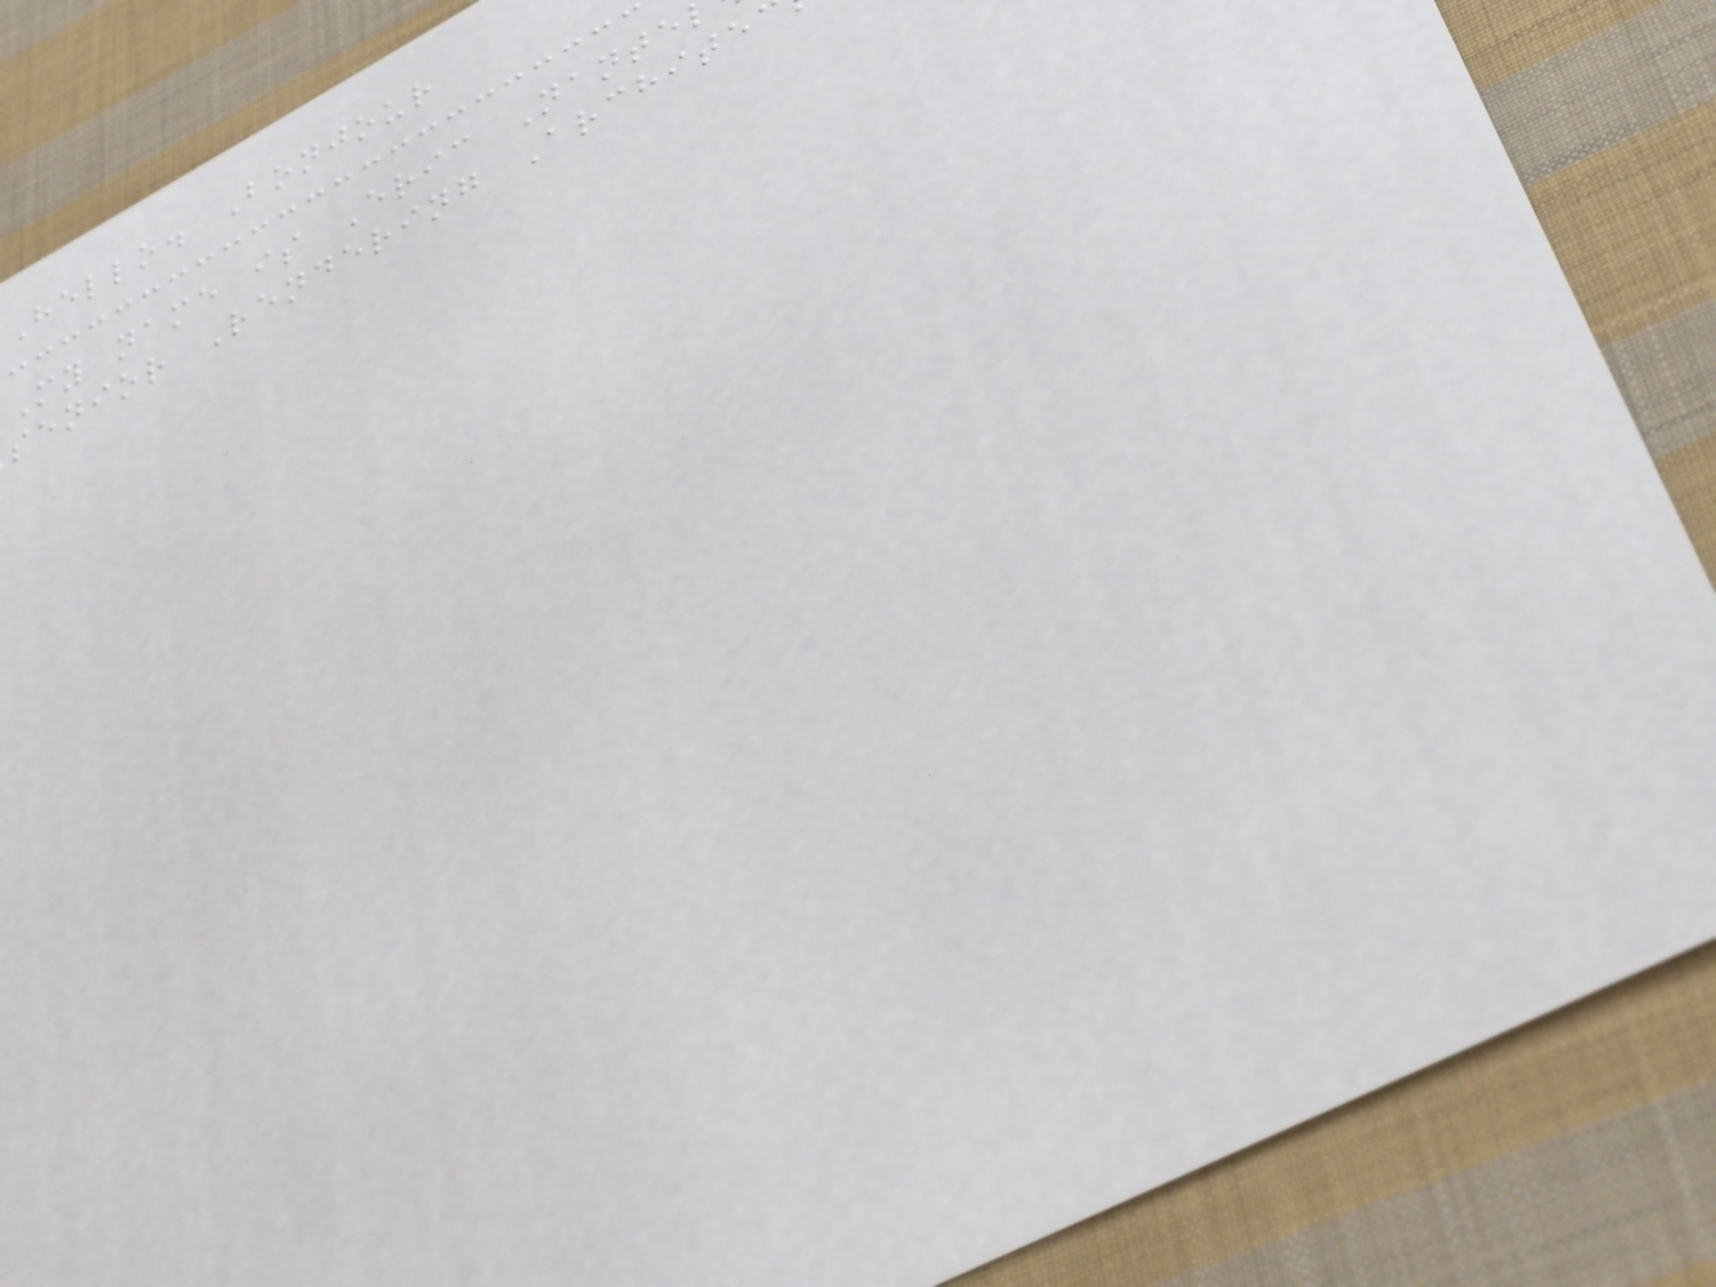Hello. Bonjour
My name is Eric Nante
senior Rendering Archite
